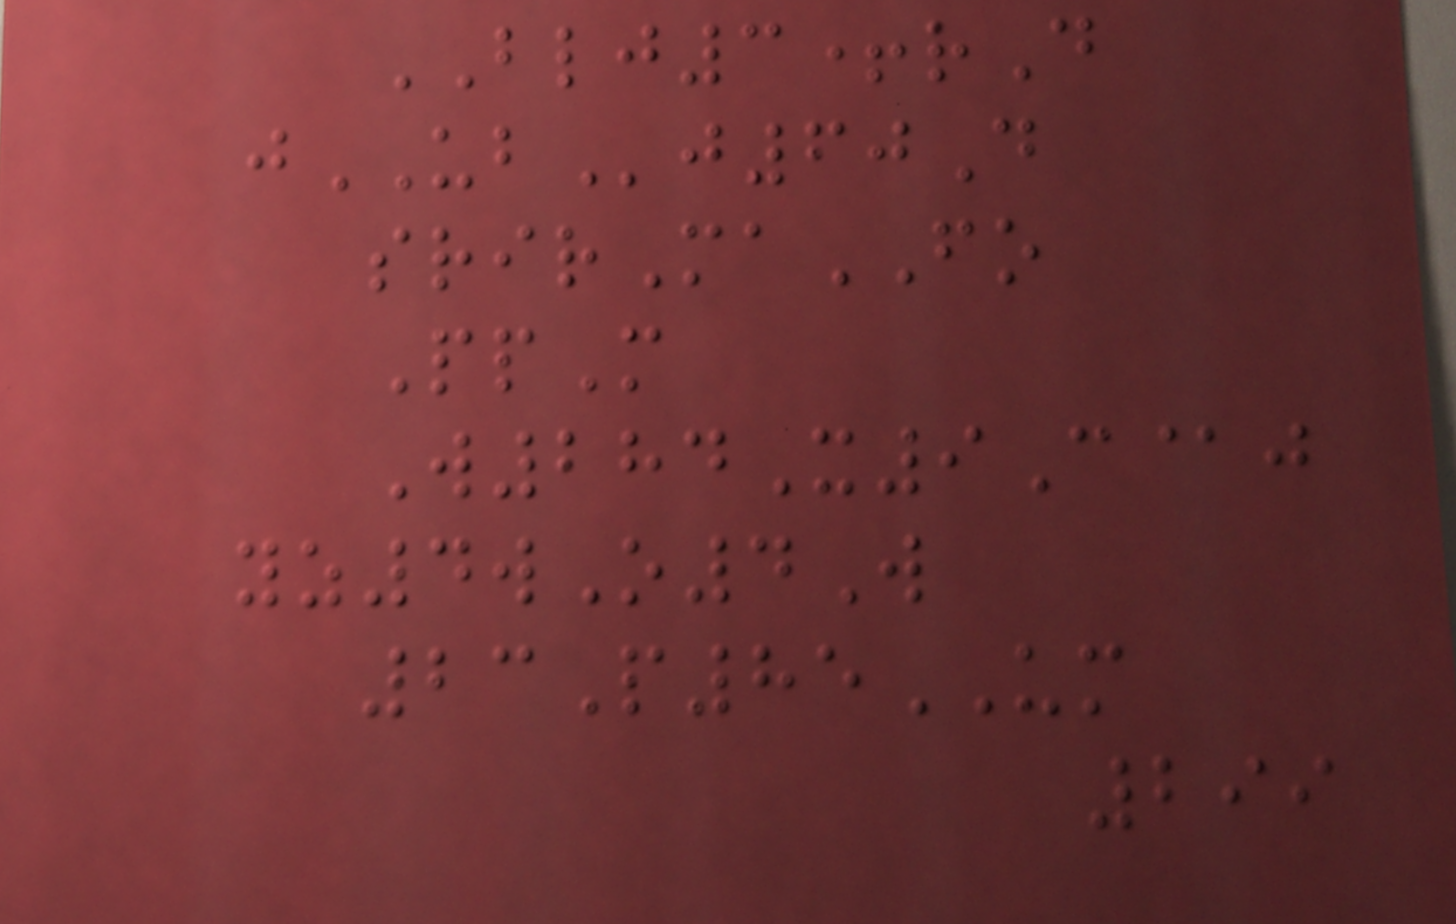BLJ3+rD
jUBj60D
srirMaFO
PpM
W284X9C@j
yz4wO4W
23P85UM
299
